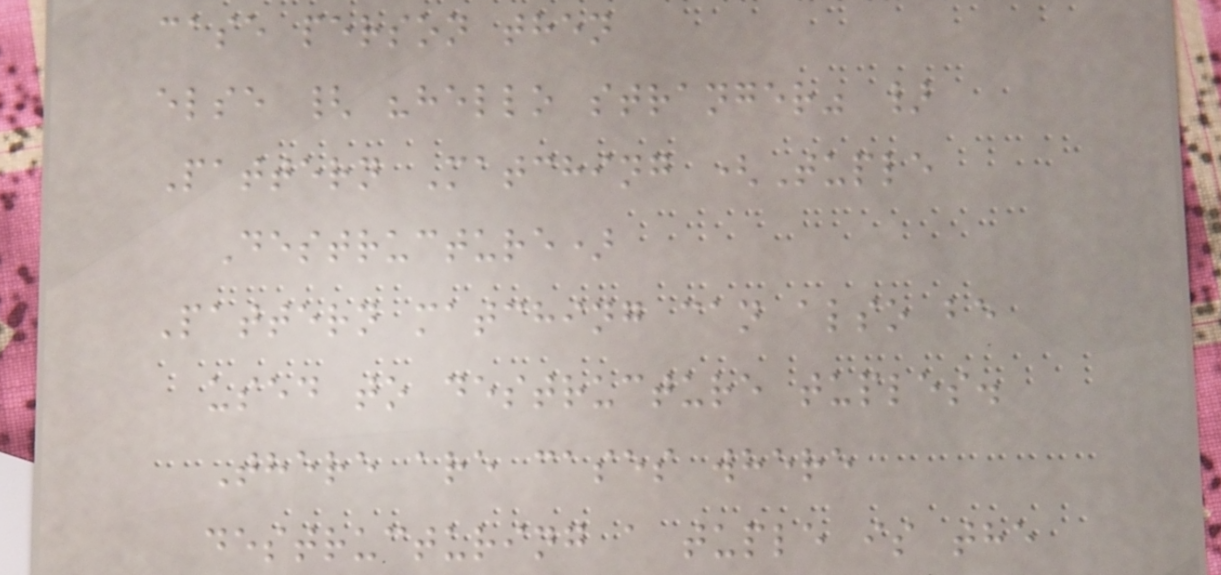case person then
else { "hello stranger" }
Pattern Matching (Tuple
Destructure)
Pattern matching can also be
used to destructure tuples.
There are cases where
destructuring a tuple is the
